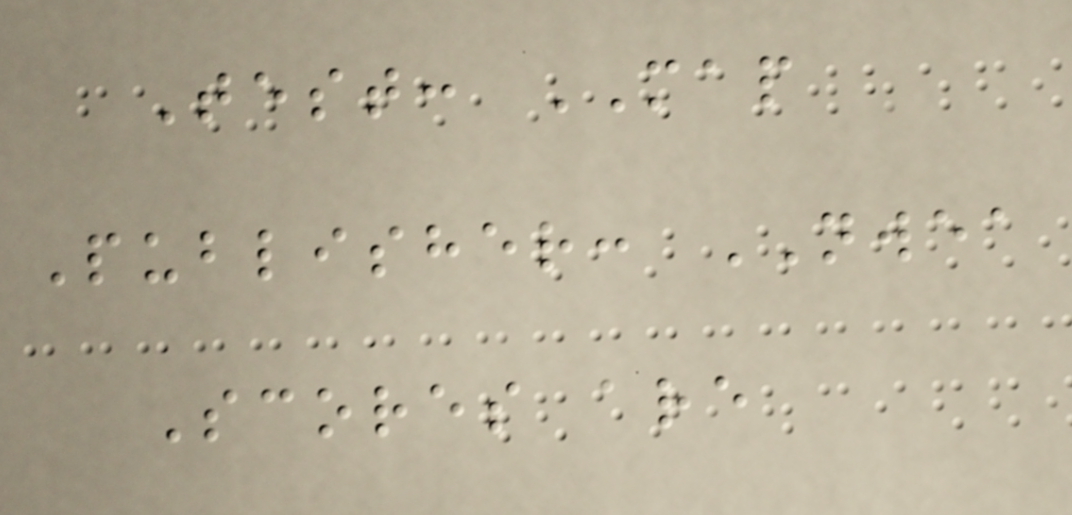Test: MAP
Publisher: NWEA
Scores are
